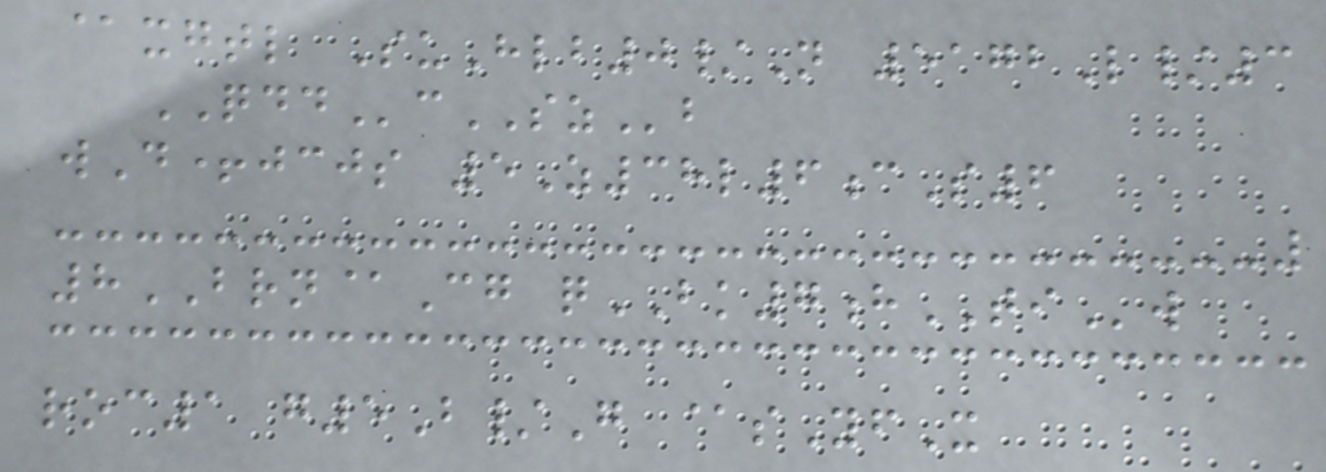@xgtl SuHlb0/N 5172L/3
QDDcSZb
wD+jcjs 5Z38l6cS6
8BRN@Cg qBK7hTIw
roc1 g5B/G @sYfX
